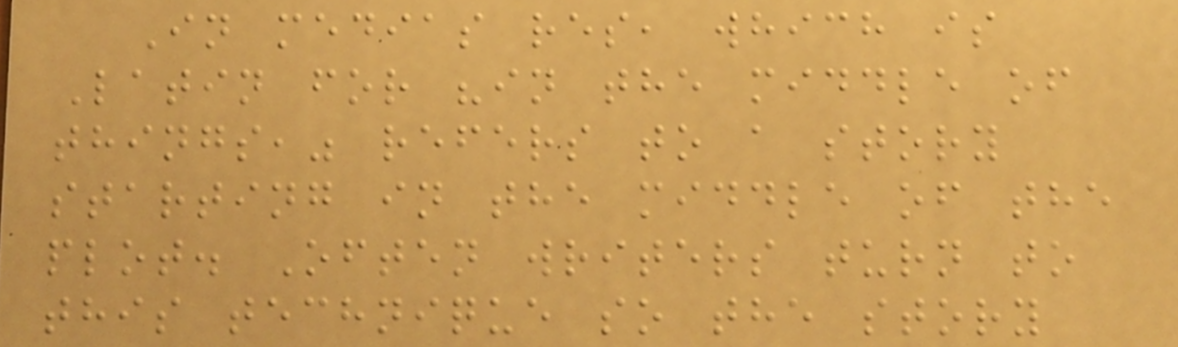In medias res, which is
Latin for "in the middle of
things," refers to a story
starting in the middle of the
plot. Often writers turn to
this technique so the story
